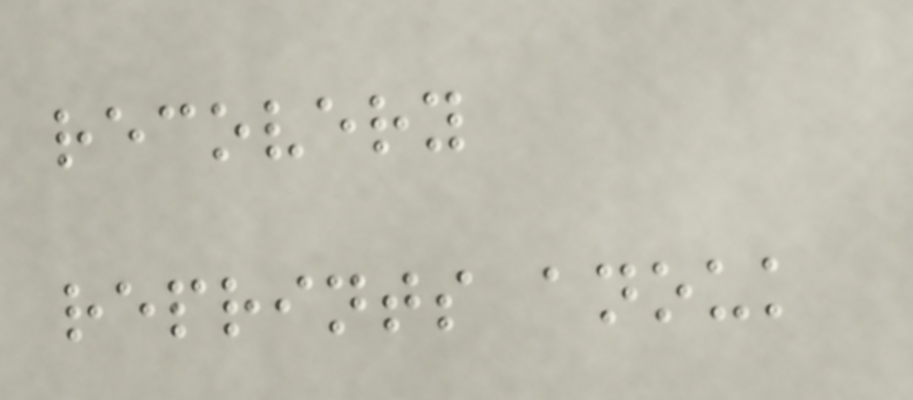recovery
reprints anouk
